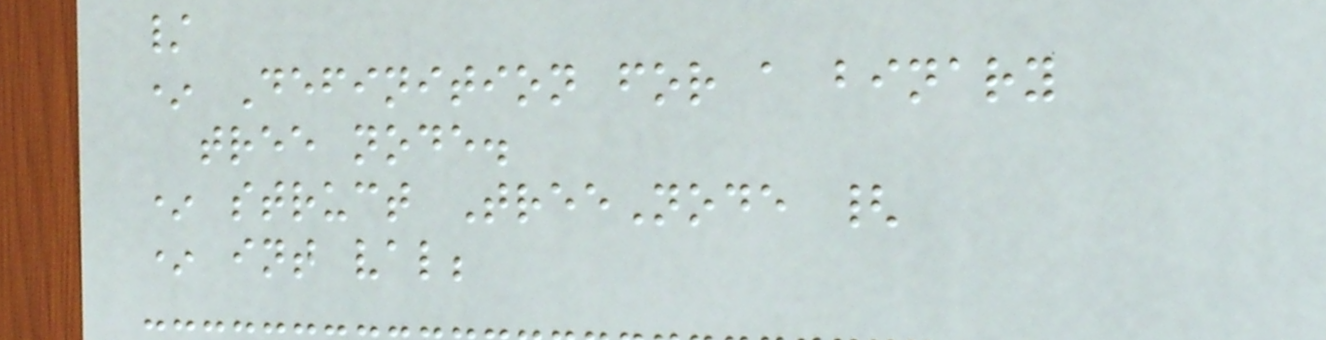/
* Definition for a binary
tree node.
* struct TreeNode {
* int val;
